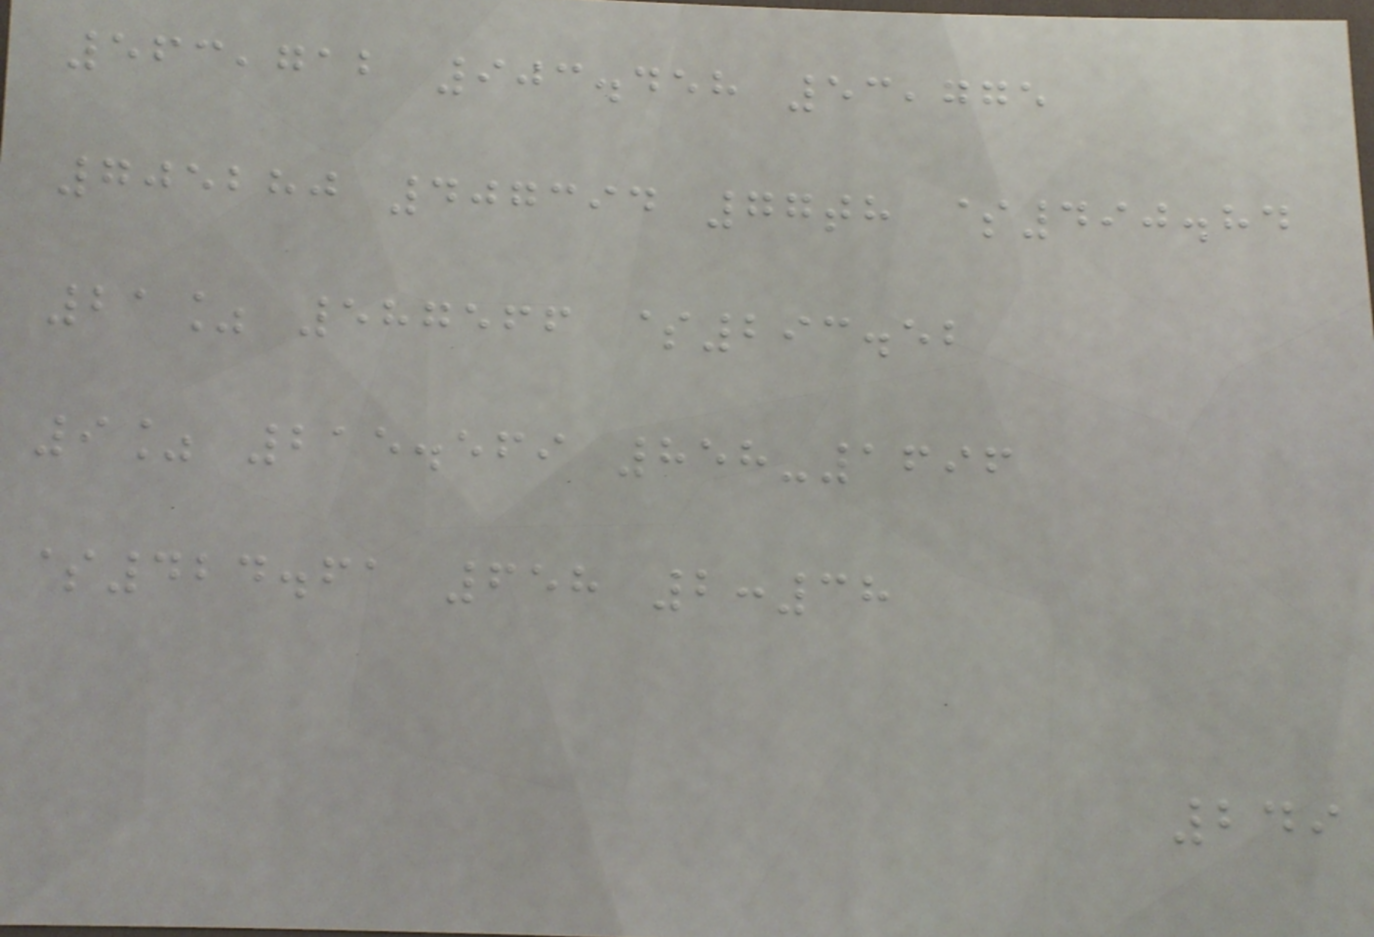563,712 903.458 53,775
705280 407394 77th $490.84
21% 587566 $293.52
9% 215.569 858-1696
$424.61 658 2:38
249
